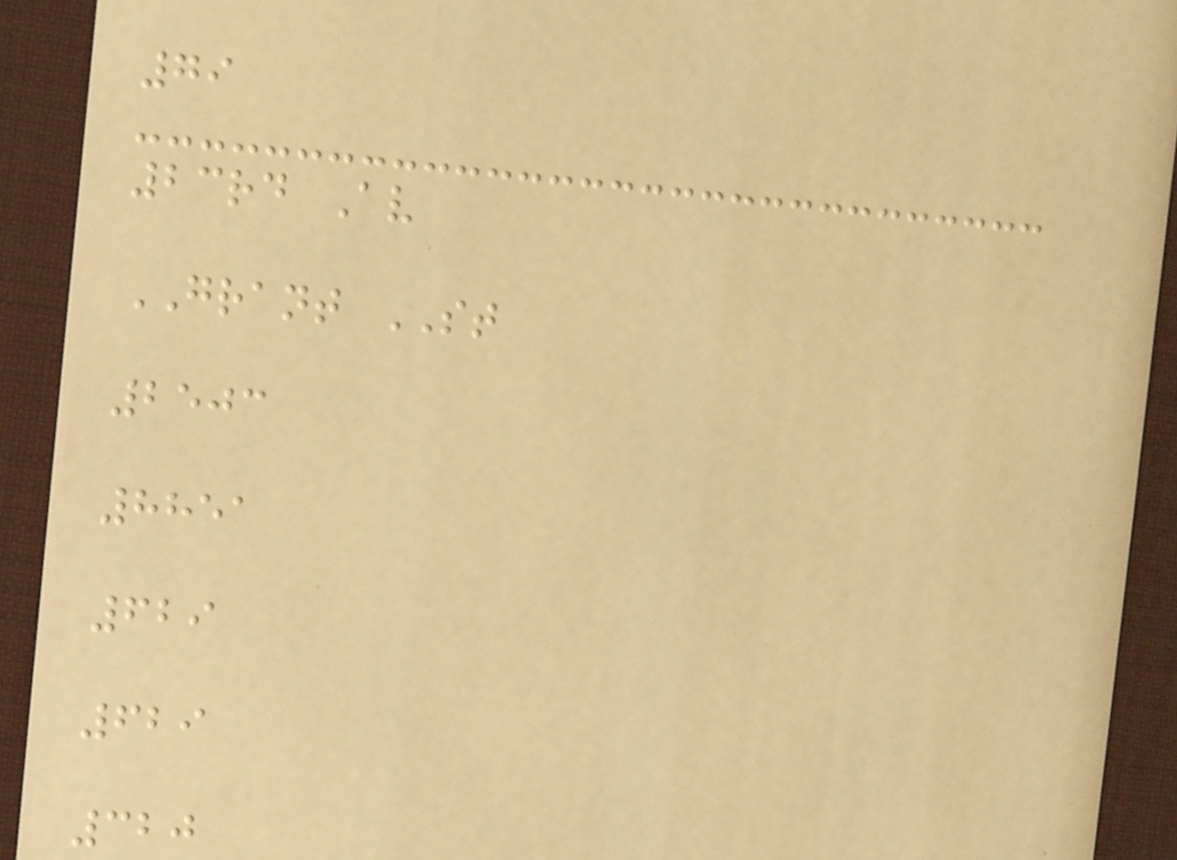79
23rd Av
GRANT ST
2503
8851
629
629
320
